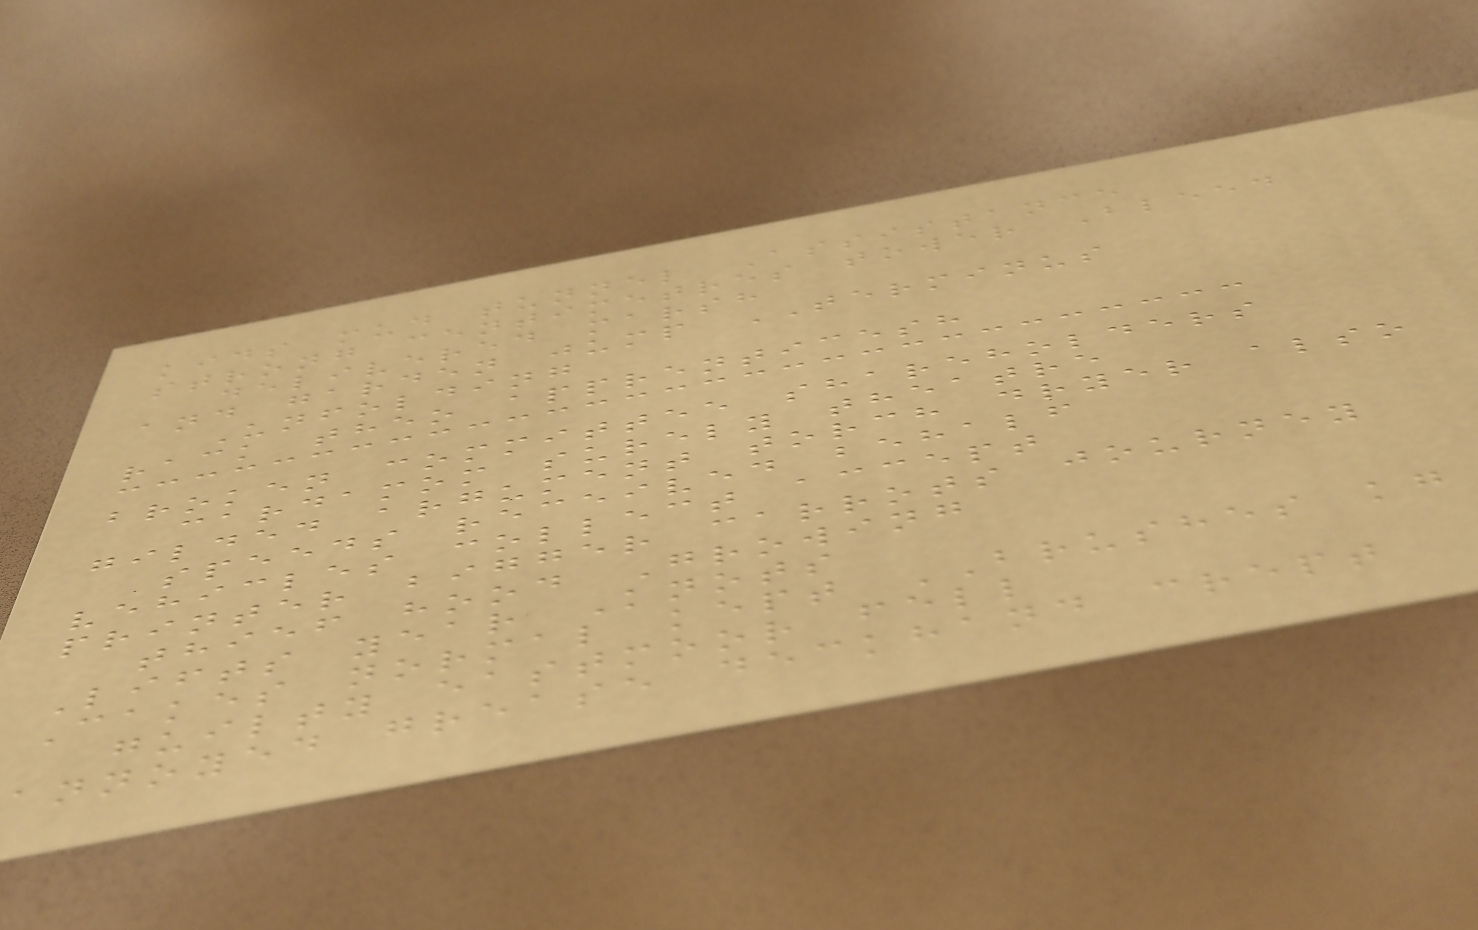kids mud tunnel Assistance
strong centimetres tower Bleed
delivered marsh
and garden jump TERMINUS
Unfolding
rack theo apprenticesh
broken committee shareholders
cardamom surely theatre
gilded argument torch dryer also
speeds received behalf
vehicles collect accept
printer bigger carrots journey
thief hood Growing
Lifts year Knots
Cakes normal kept BRUSHES kg
guilty eastmoor fell
annoyed grease deckhand crept
